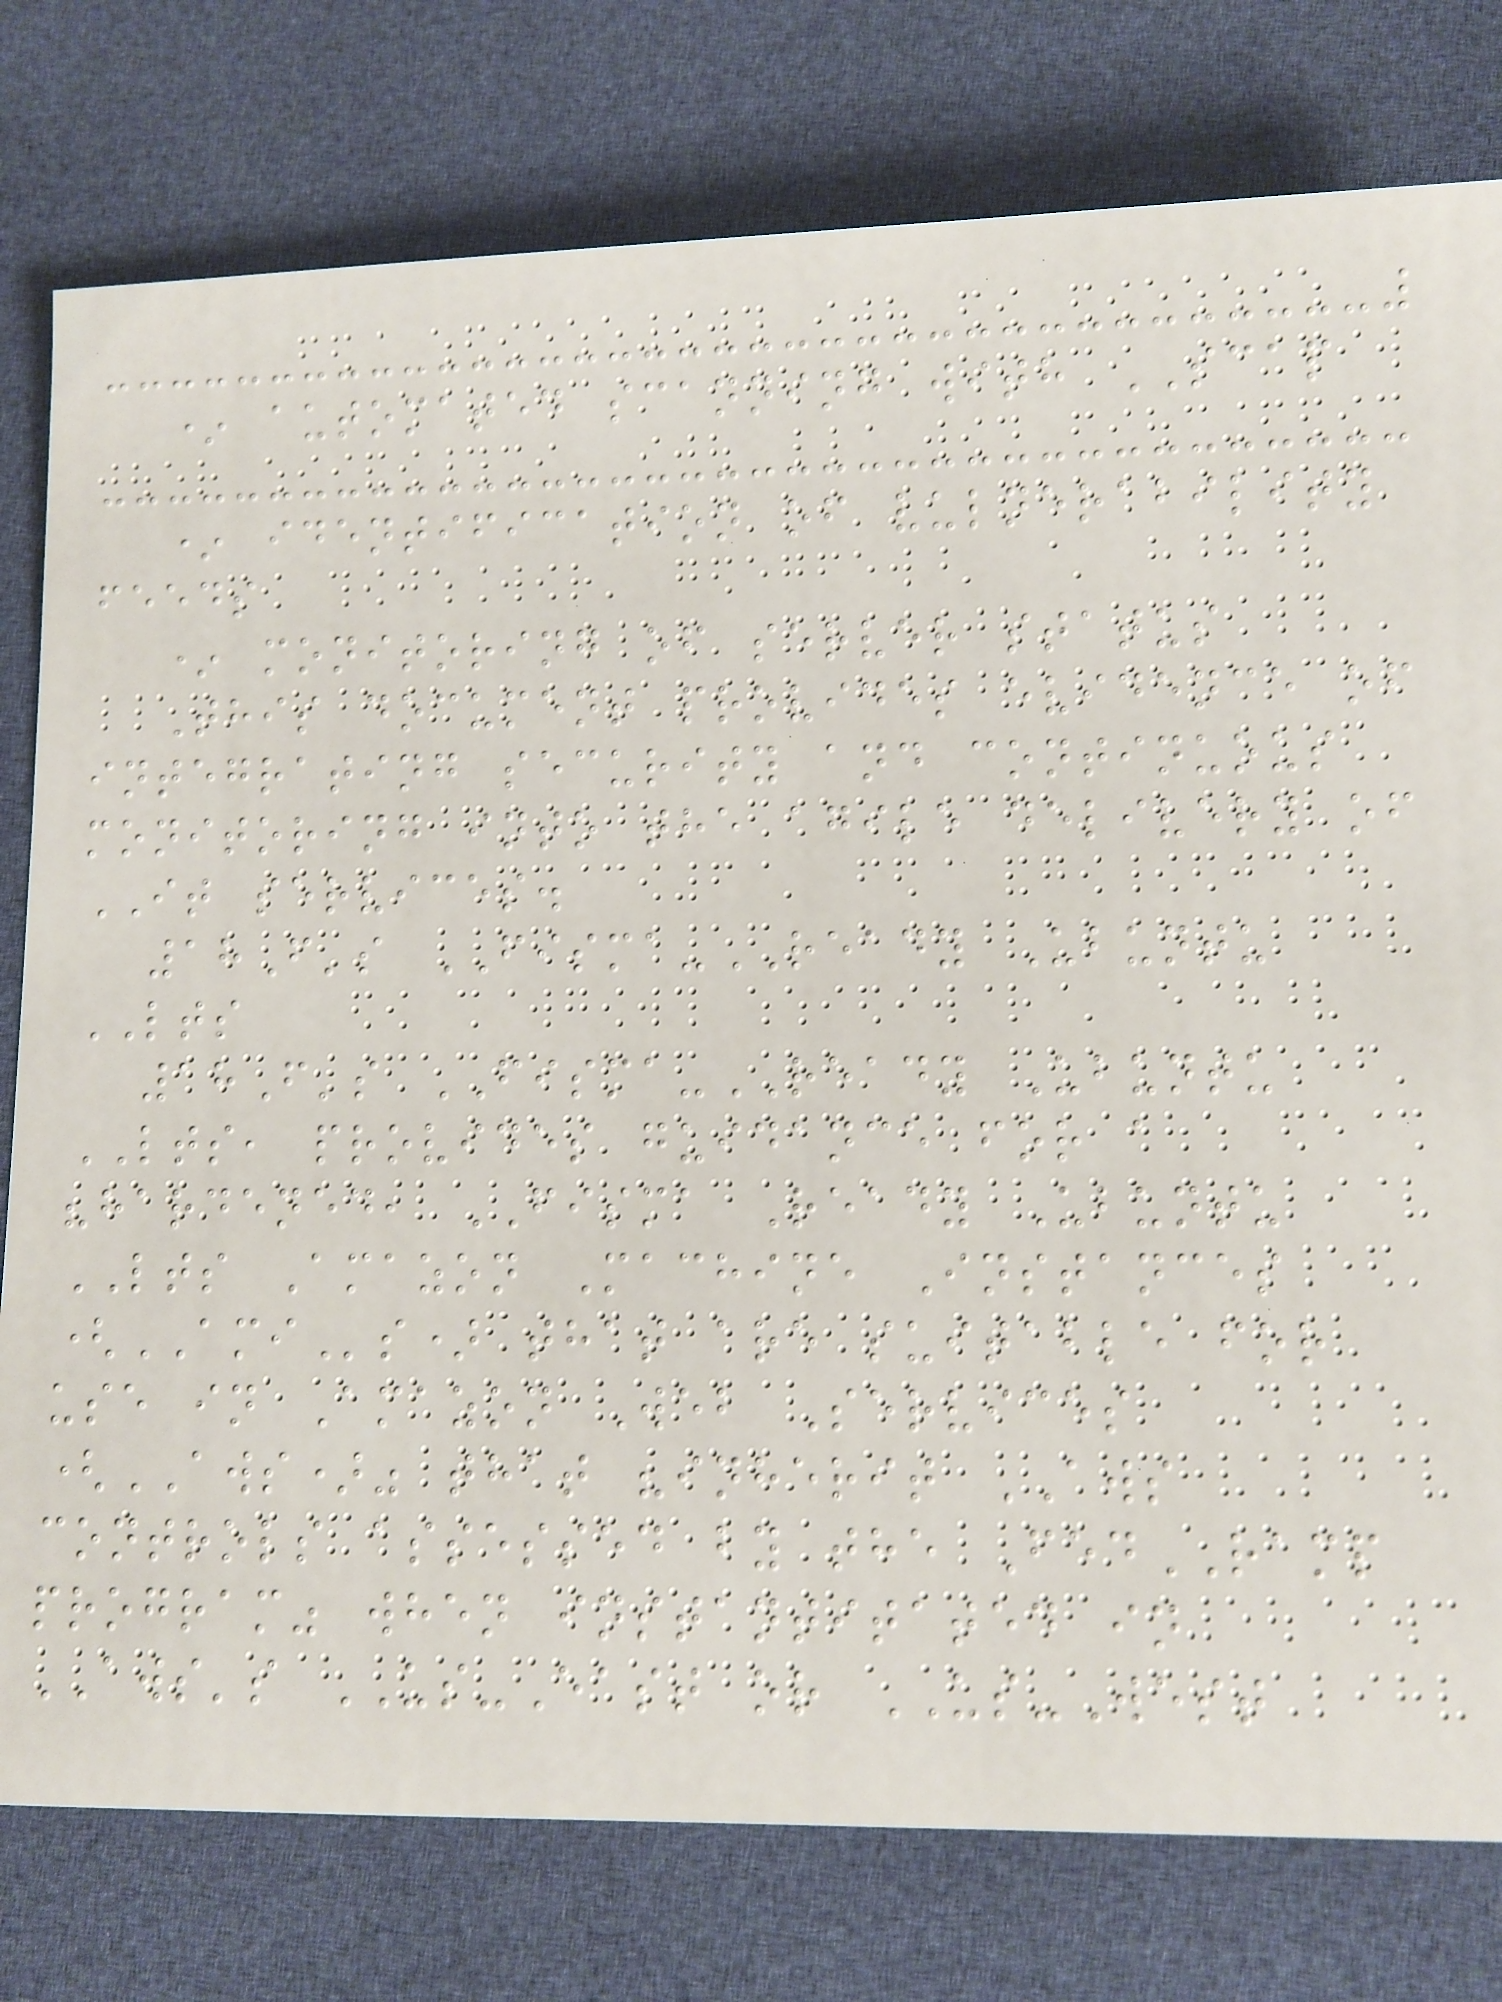* automated scanning with SCAP
* identification of vulnerability
feeds
* monitoring of server status
This document provides evidence of
integrating security and continuous
monitoring into the agile delivery of
IT services.
18F's FISMA-READY Ubuntu
LTS
18F's FISMA-READY Ubuntu
LTS, provides guidance for a
"hardened, FISMA Ready Ubuntu
LTS Amazon Machine Instances
(AMIs) that are suitable for
use in Amazon Web Services
(AWS)" that "inherit AWS
controls assessed by the FedRAMP
program" when instantitated in
AWS's US-East or US-West
